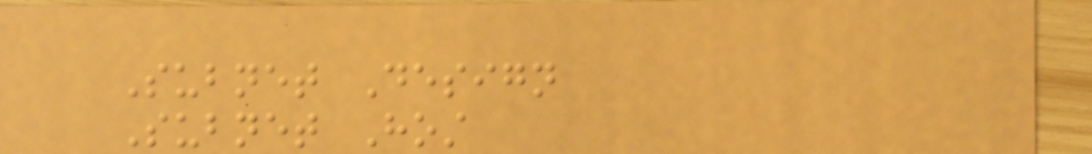Subnet Design
Subnet Host
